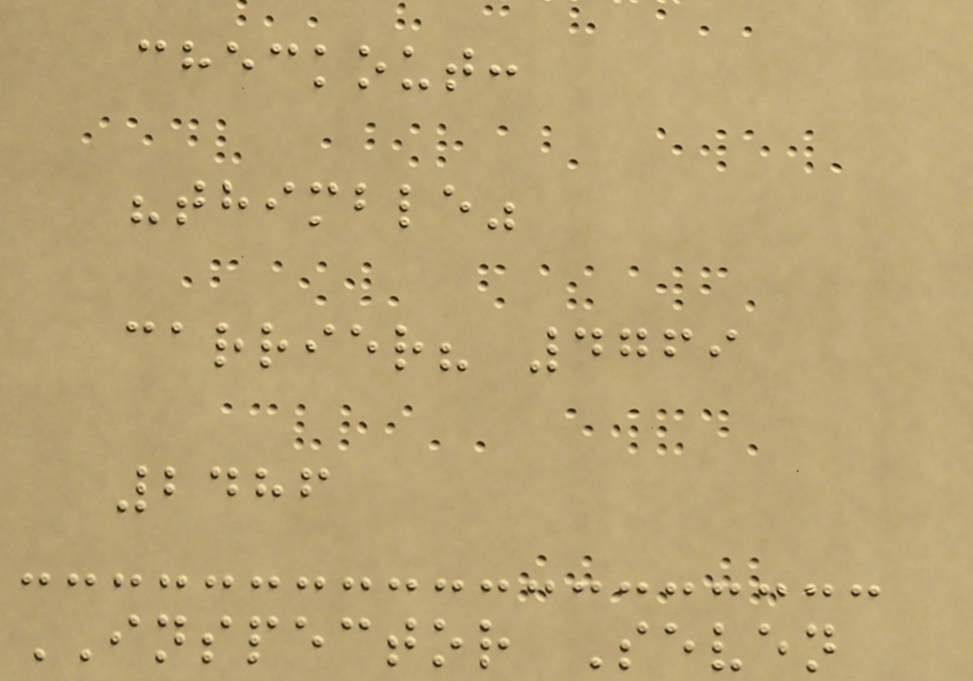checkout:
"thimble"
carrier? 4769
2486
INSPECTOR Seven
